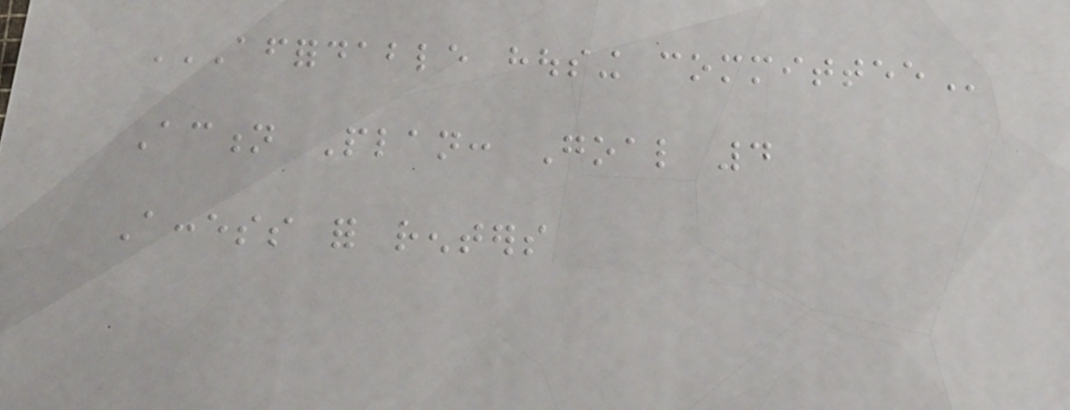AFFORDABLE HOUSING COMMITTEE
Action Plan: Goal 4
Access for renters
